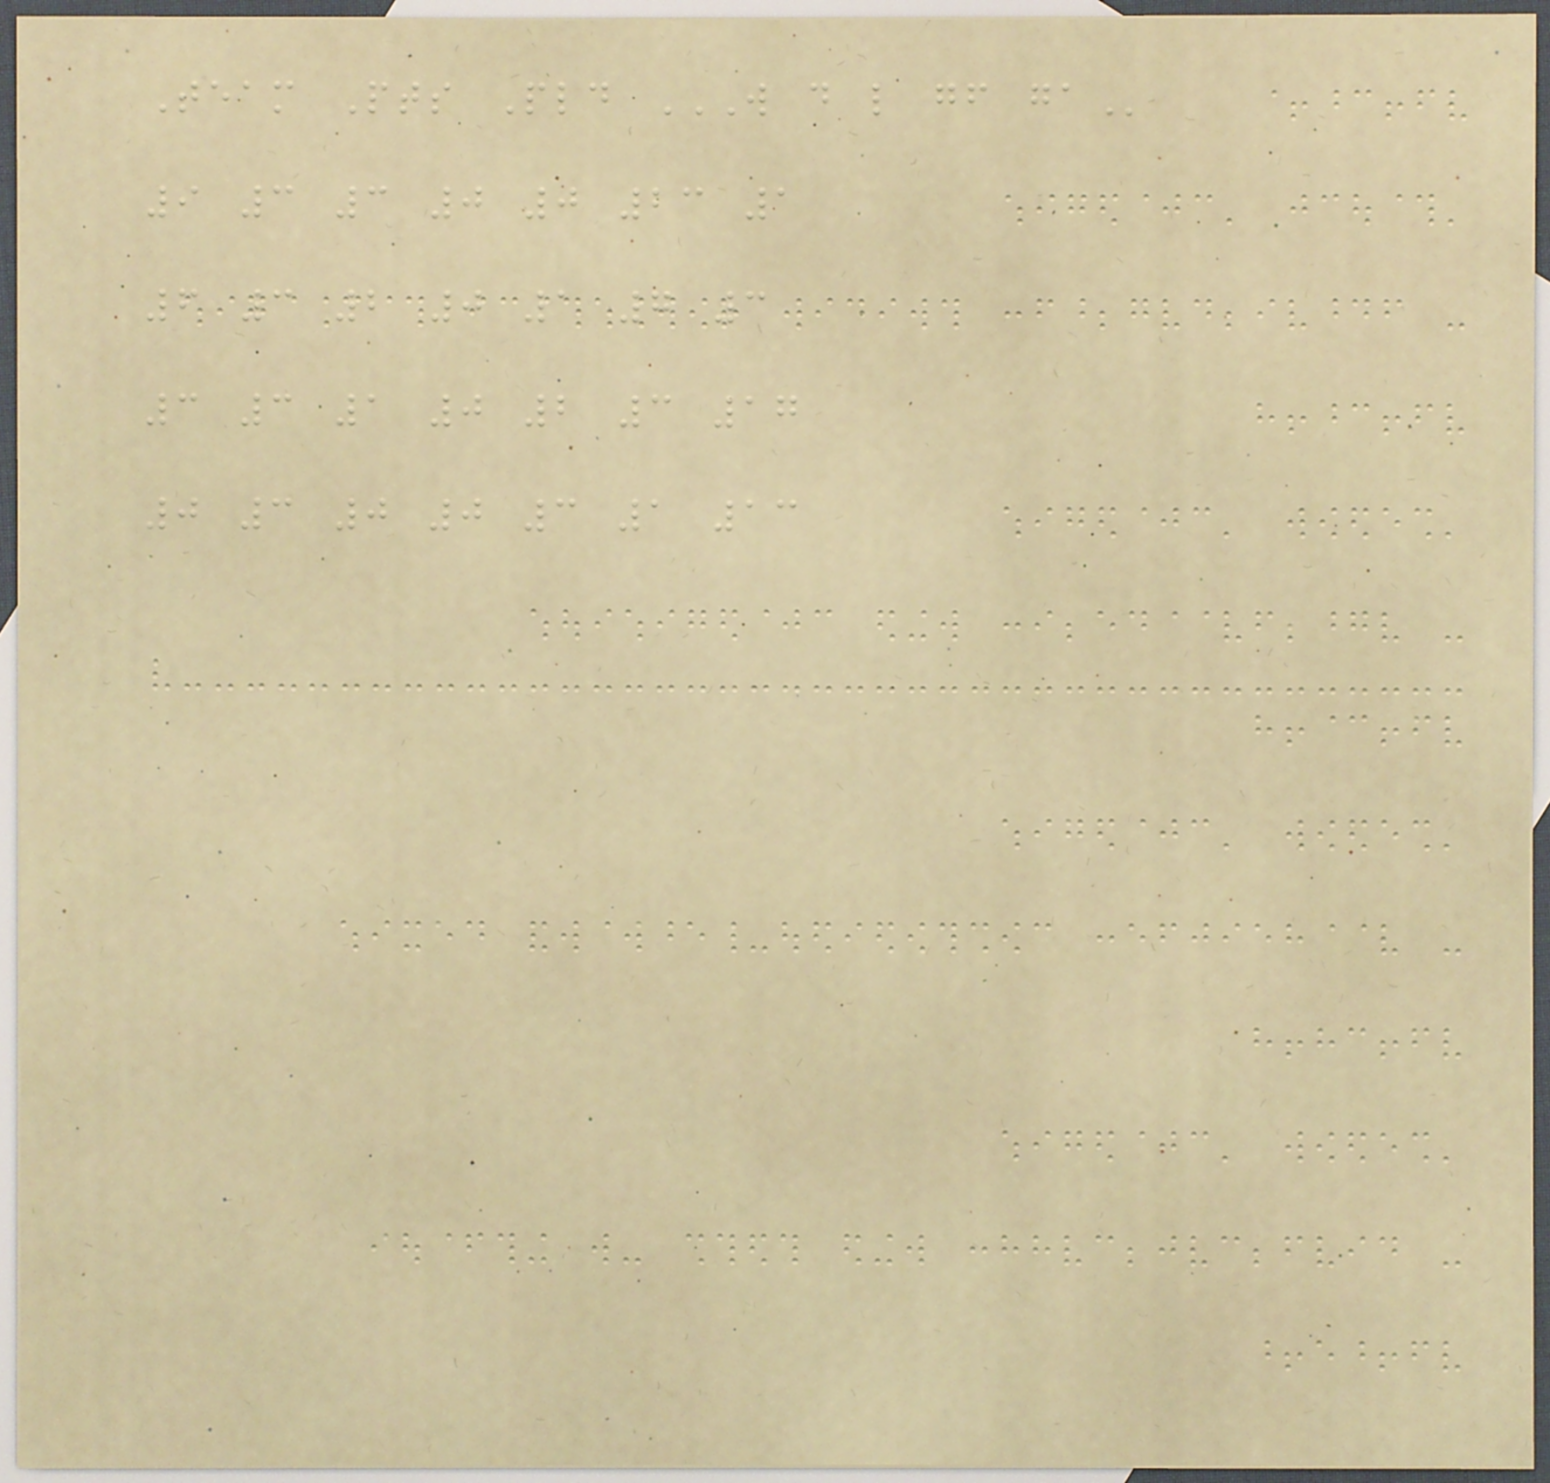Team Pts Pld W D L GF GA
9 3 3 0 0 23 1
6 3 2 0 1 7 3
3 3 1 0 2 3 17
0 3 0 0 3 1 13
